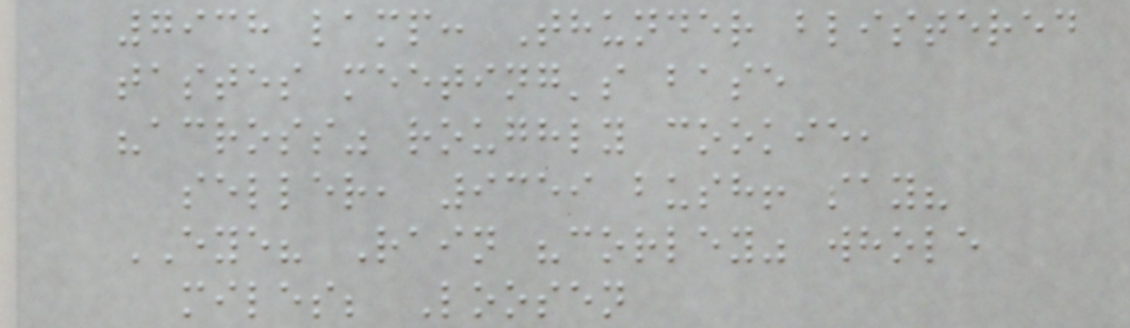7938 lamp: Thunder blistered
tastes meeting's base
"across" roughly cookie,
seller, 9359 bush! say?
EYE? Rain "corley" whole
miles; Loosen
